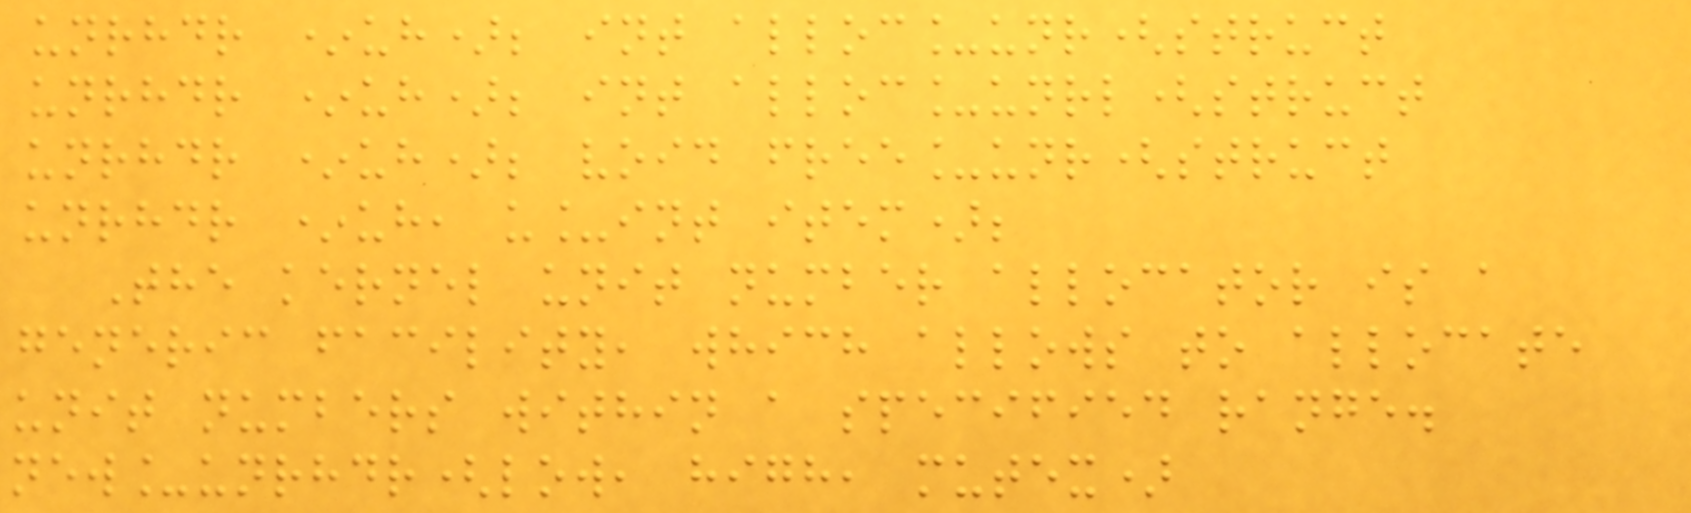unrhdr *uh); int alloc_unr(struct
unrhdr *uh); int alloc_unrl(struct
unrhdr *uh); void free_unr(struct
unrhdr *uh, u_int item);
The kernel unit number allocator is a
generic facility, which allows to allocate
unit numbers within a specified range.
new_unrhdr(low, high, mutex)
